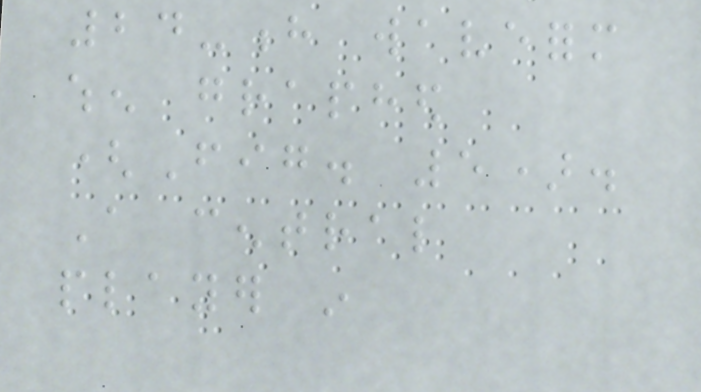24-h waveform
when graphed
(Fig. 5).
A central
player in
